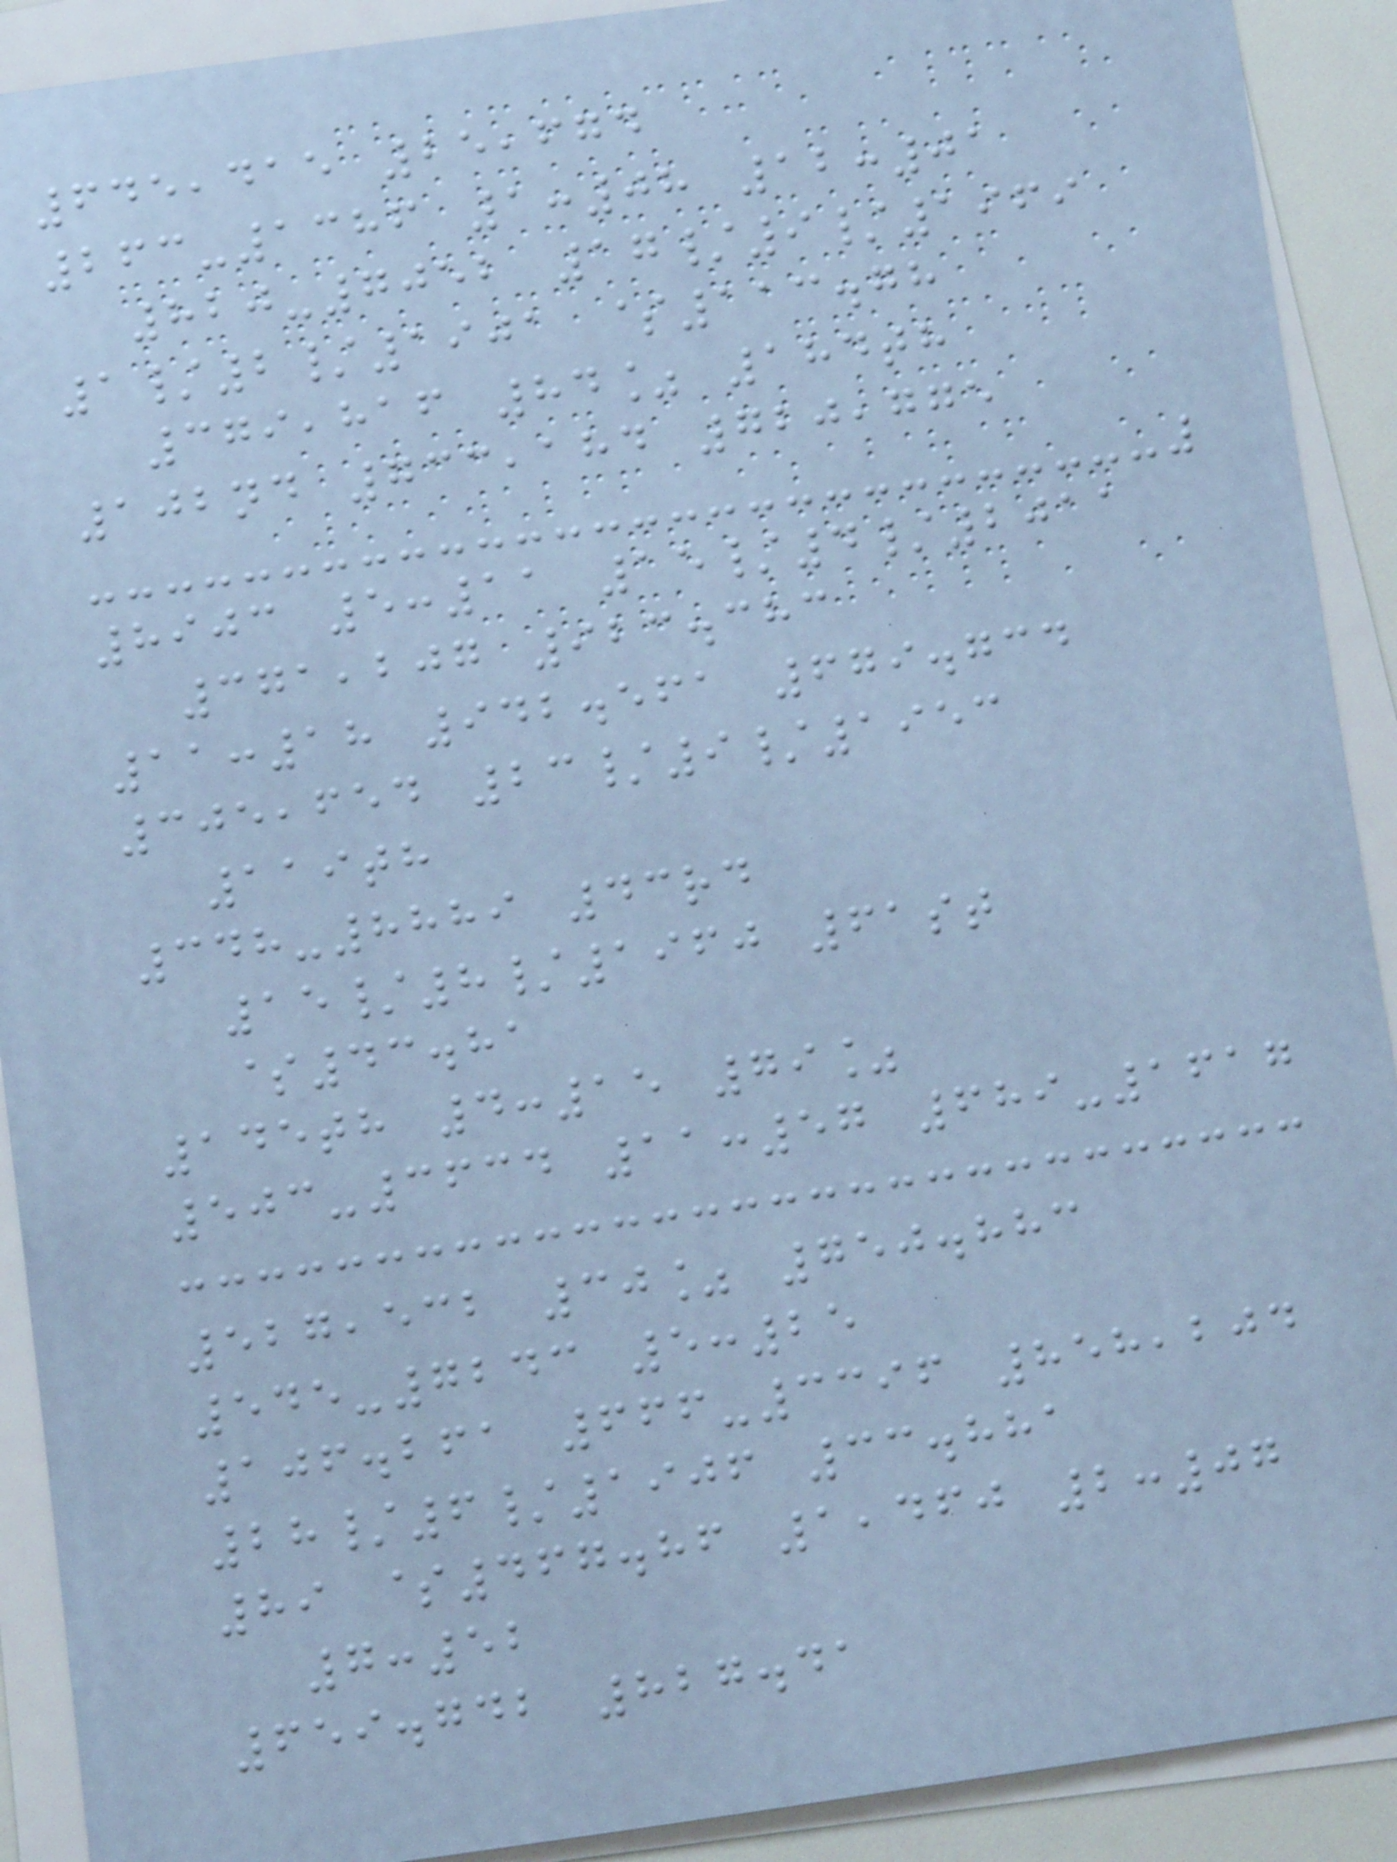645,415 25,674
263-1386 1:08 12:01
820-7052 17/9/1969
1/2/1901 $113.78
379,816 84% 184th
102nd 733,184 720,775
8903 5:11 15/4/2011
371,207 923.383
11:18 942.561 679.734
305,654 23/9/1953
119th
348-8889 43rd
15/8/1960 61st
$43.81
145th 4:15 79%
503-3634 11:57 689-1617
527,532 30% 750.883
545-7243 5:25
106.261 666-3396 858,204
28/6/1906 33.881
89 $467.86 1,460 2:07
7:52
659.742 827.41
